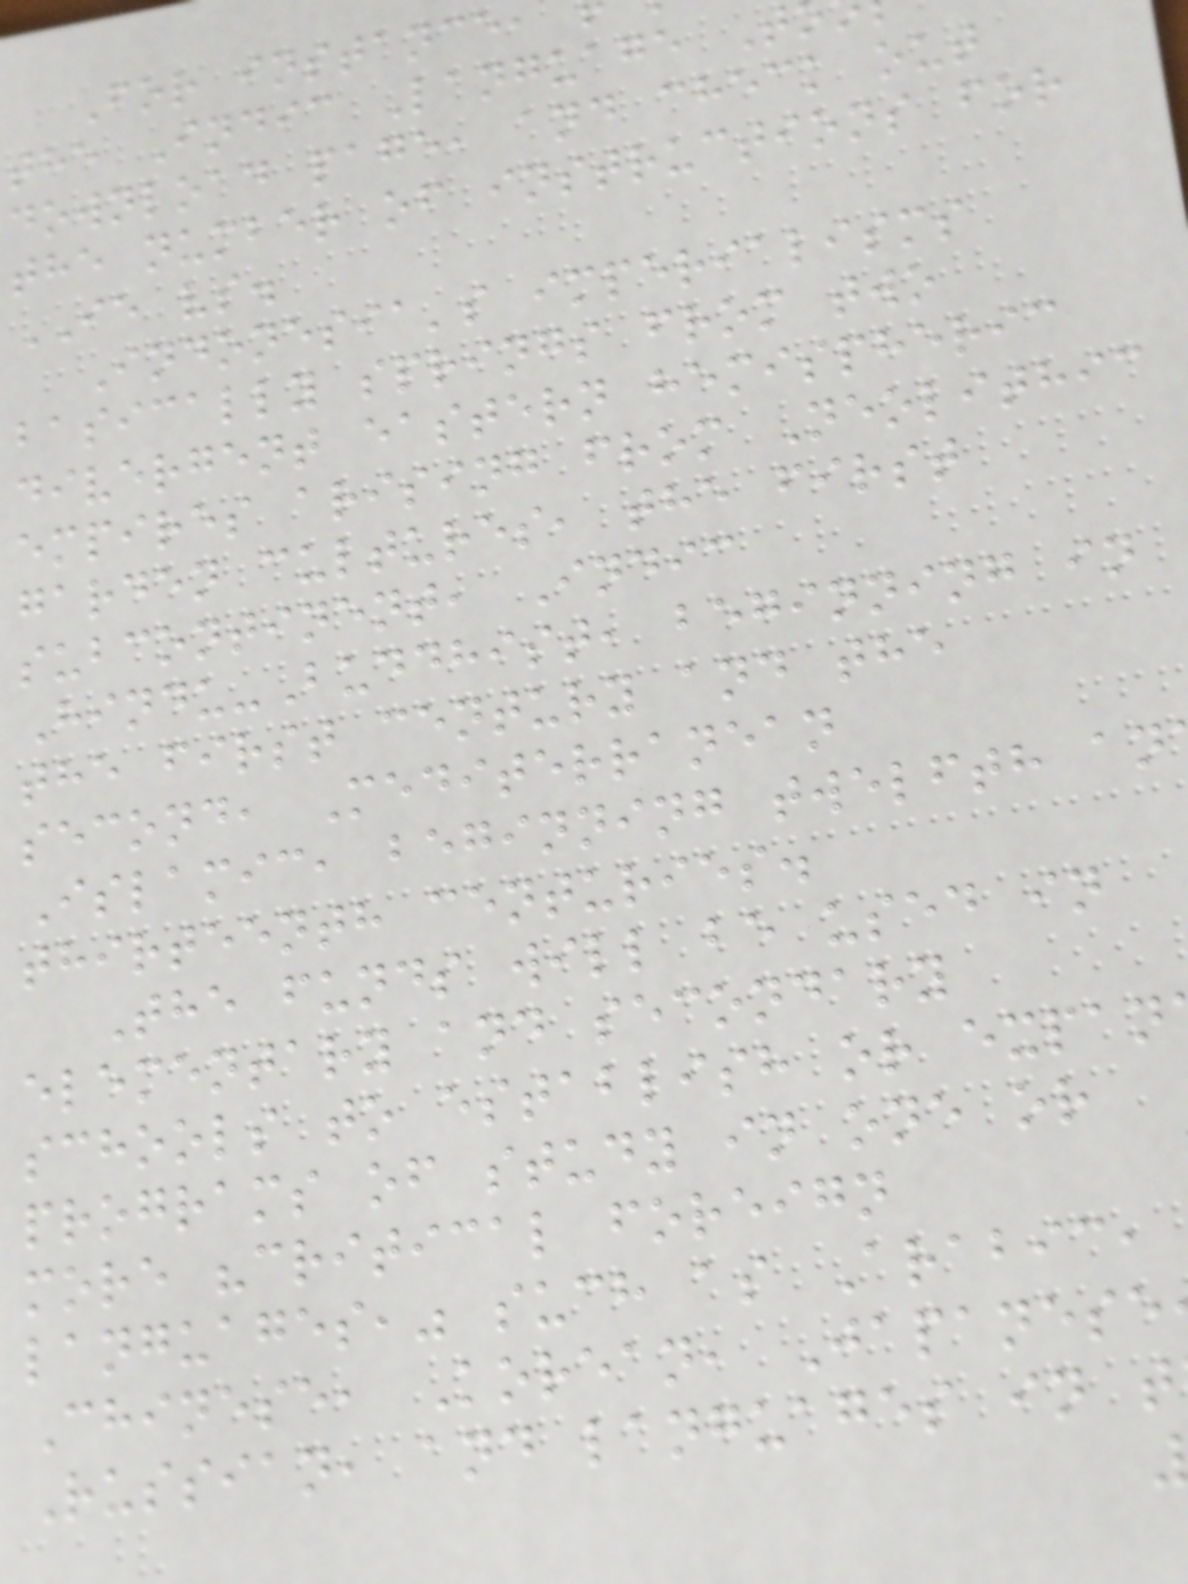For instance,
the Indic Language T
download page, and check out
the number of instructions for
IE vs.
Indonesia's imperialisms
basically springs from two
divergent eastern hemispheric
empires arising from Neolithic
garden cultures, the first
subcontinent, Indic
Hindu-Buddhist, beginning in
the first century and the
second, Mediterranean
Islamic, beginning twelfth an
thirteenth centuries.
The funds will be used in
elementary and secondary
schools to establish or expan
programs of study in one or
more "critical foreign
languages," such as Arabic,
Chinese, Korean, Japanese
Russian, and languages in t
